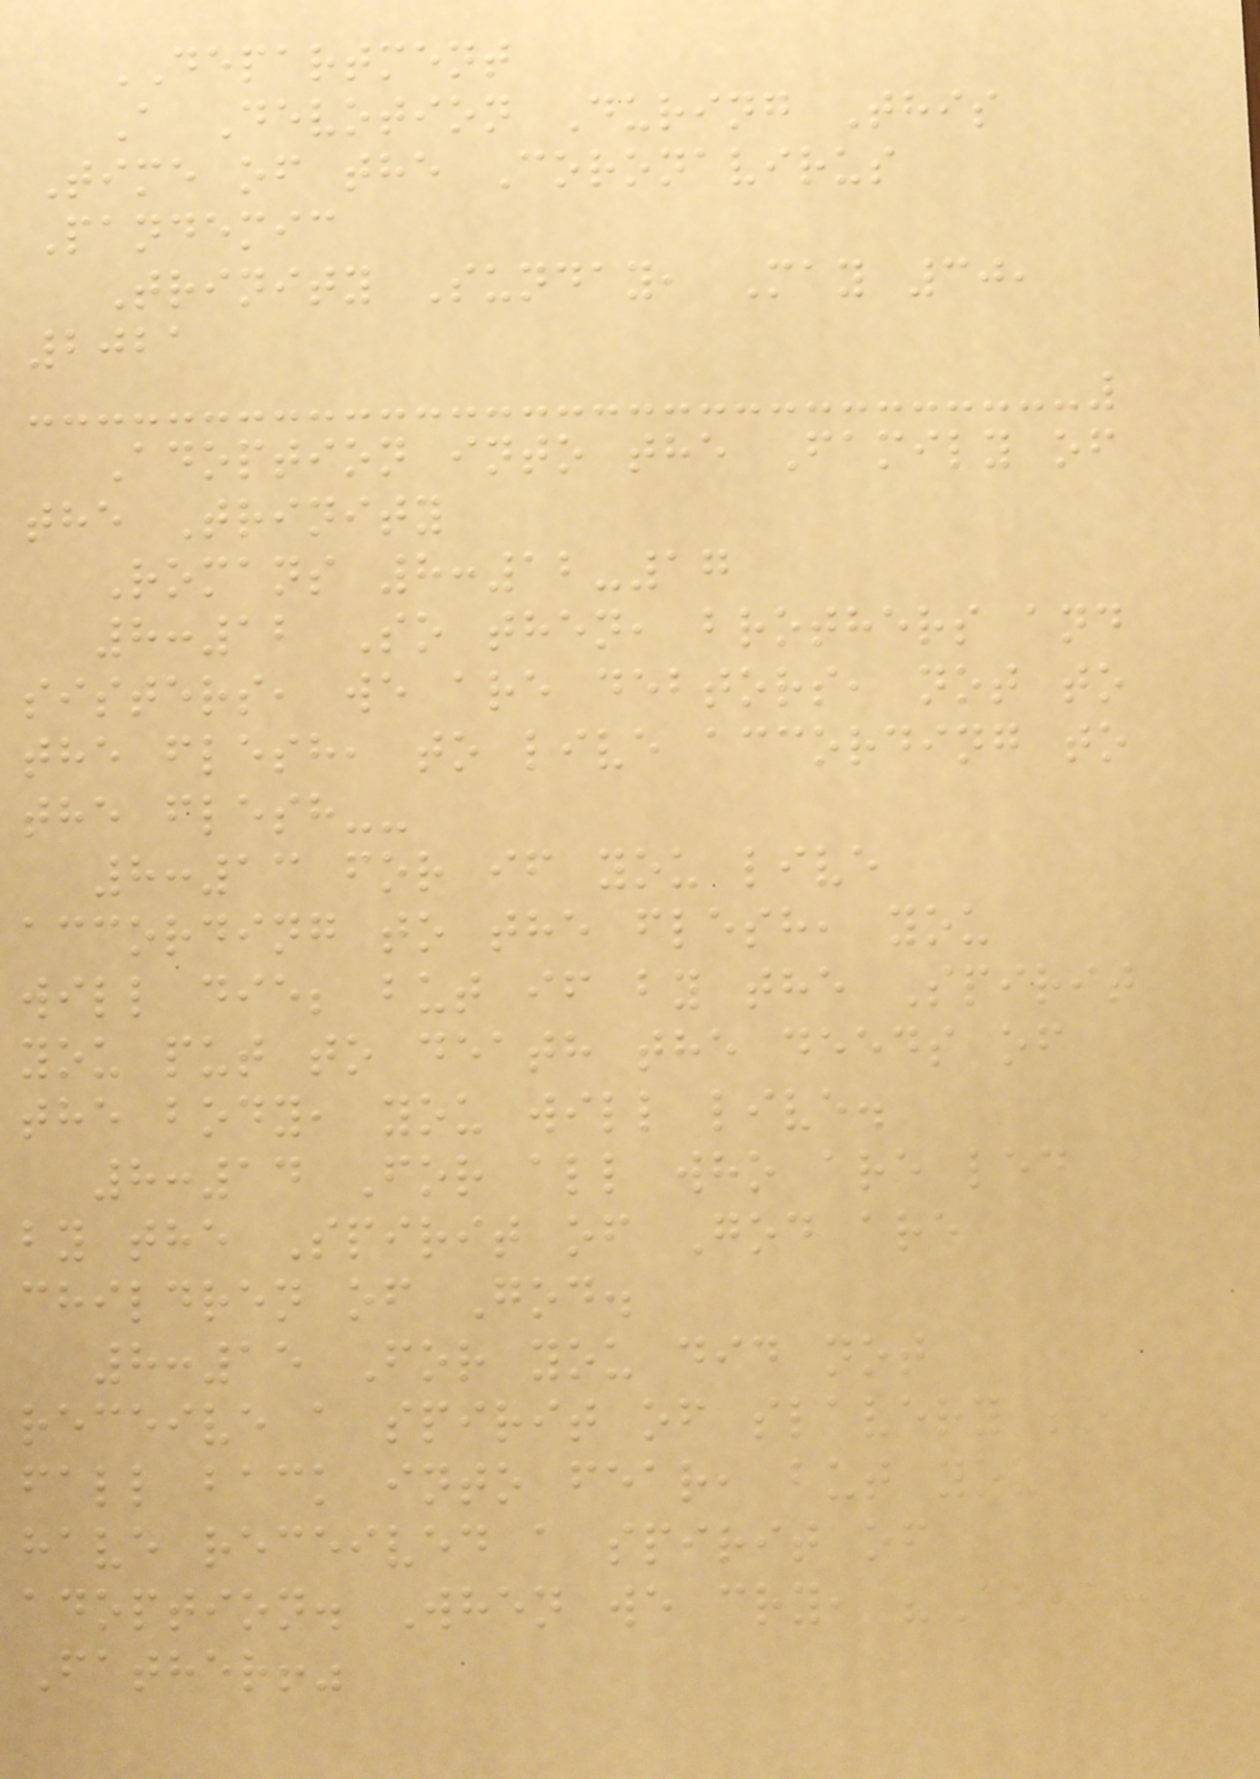DEPARTMENT
A Devotion During This
Time of the Coronavirus
Pandemic
Trinity Sunday, May 30,
2021
Adoption into the Family of
the Trinity
Romans 8:12-17
8:12 So then, brothers and
sisters, we are debtors, not to
the flesh, to live according to
the flesh--
8:13 for if you live
according to the flesh, you
will die; but if by the Spirit
you put to death the deeds of
the body, you will live.
8:14 For all who are led
by the Spirit of God are
children of God.
8:15 For you did not
receive a spirit of slavery to
fall back into fear, but you
have received a spirit of
adoption. When we cry, "Abba!
Father!"
